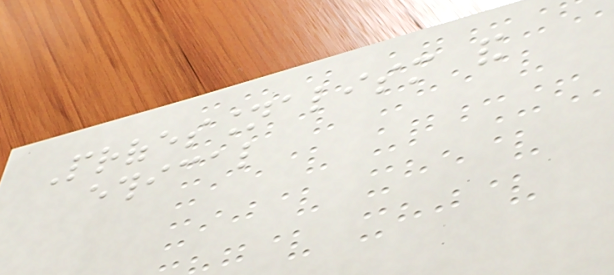Professionalism and
ethical
